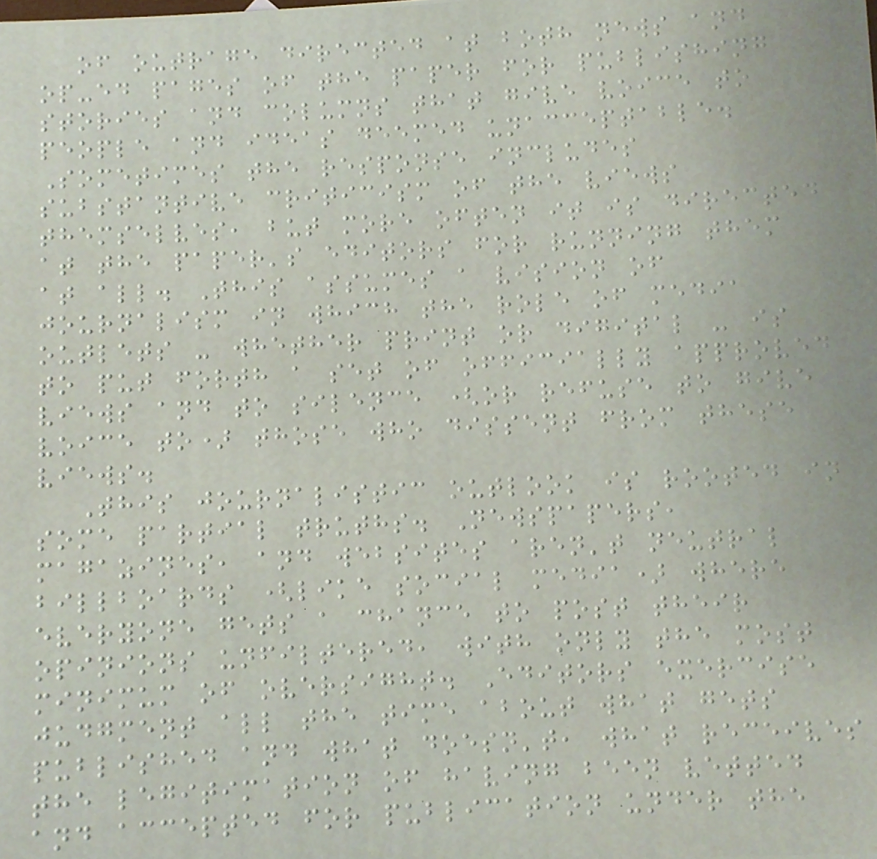of outrage directed at both news and
op-ed pages of the paper for publishing
stories and columns that give voice to
people and ideas deemed unacceptable.
Sometimes the response includes
substantive criticism of the views
themselves, but more often it is directed
at the paper's editors for running them
at all. This assumes a vision of
journalism in which the role of media
outlets - whether print or digital - is
to put forth a set of officially approved
views and to silence (or refuse to give
voice to) those who dissent from these
views.
This journalistic outlook is rooted in
some partial truths. Newspapers,
magazines, and websites aren't neutral
billboards (like social media) where
everyone gets a chance to post their
opinions unfiltered, with only the most
minimum of oversight. Editors exercise
judgment all the time about what gets
published and what doesn't, what receives
the legitimation of having been vetted
and accepted for publication under the
